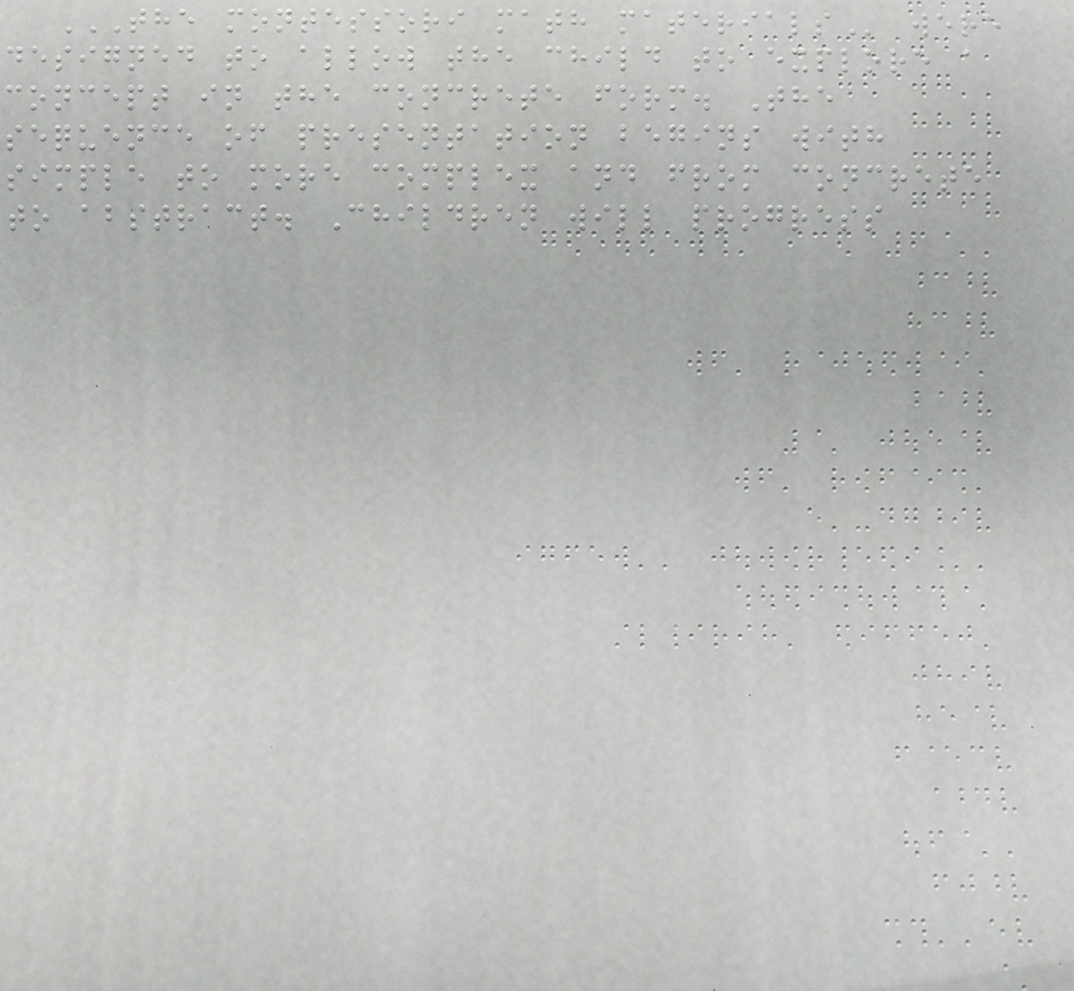THE MONTESSORI MATH MATERIALS were
designed to allow the child to explore a
concept in the concrete form. The
sequence of presentation begins with
simple to more complex and from concrete
to abstract. Children will progress
